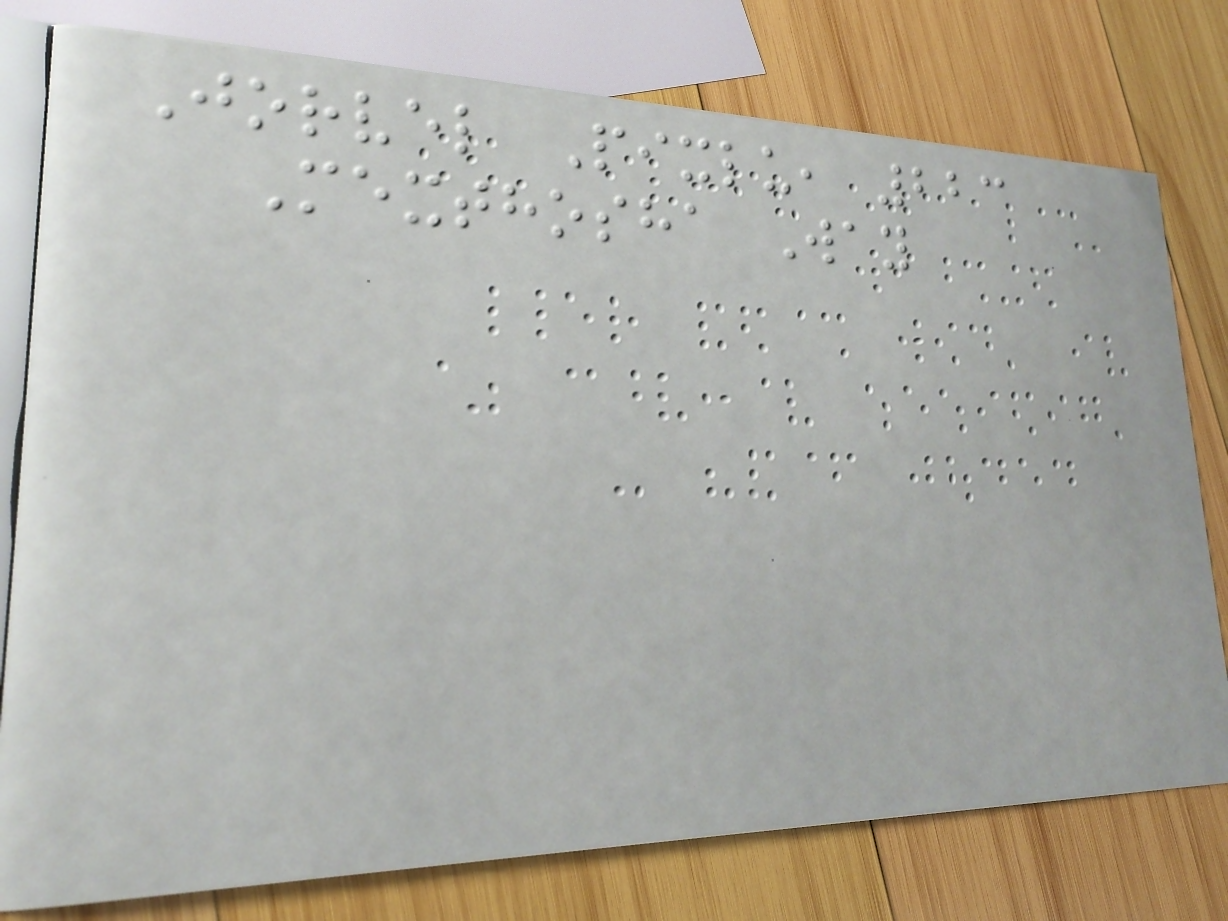Jorvel Pixlu, 223
Mexthosha Way
